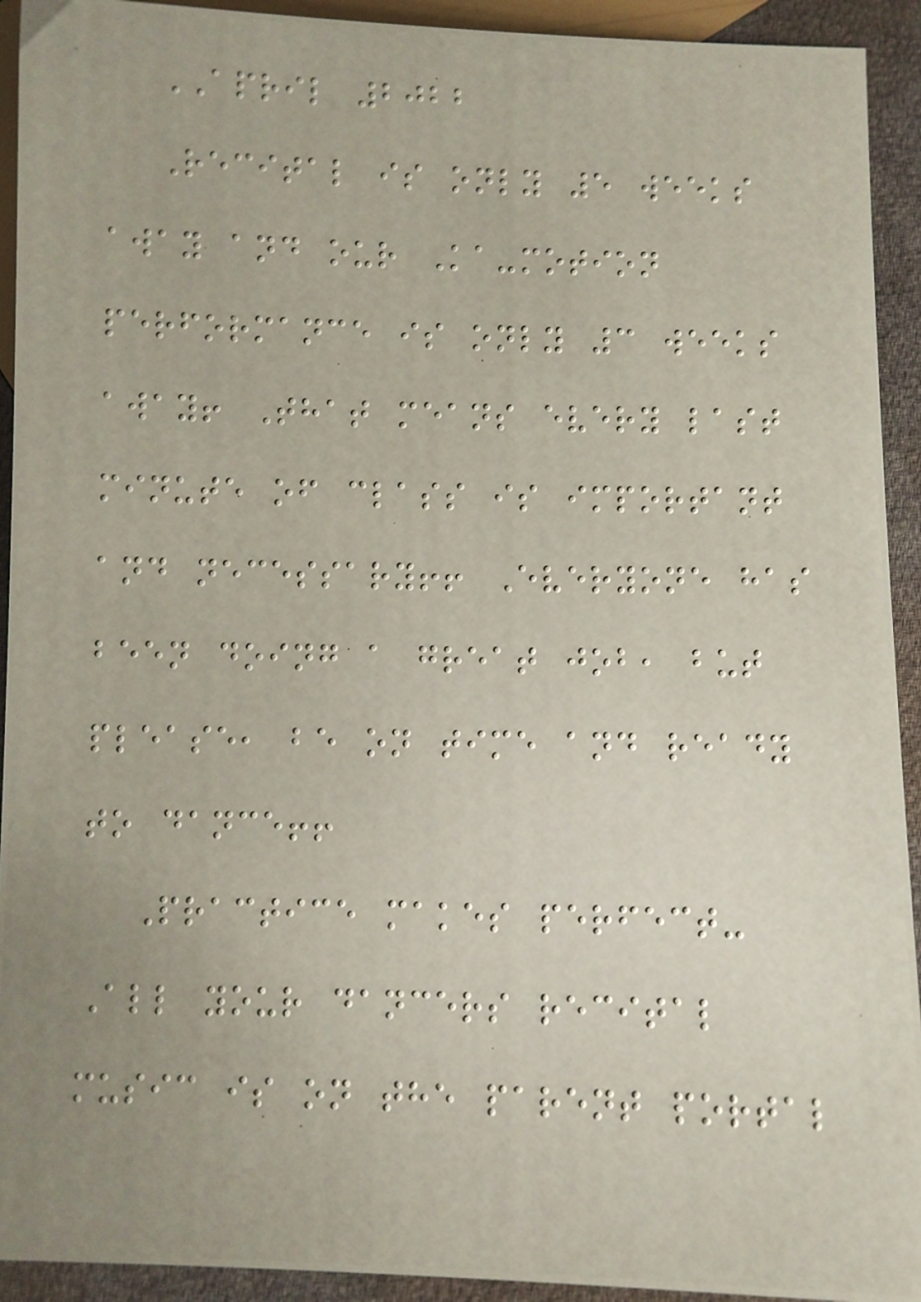APRIL 2022
Recital is only 5 weeks
away and our Ka-motion
performance is only 3 weeks
away! That means every last
minute of class is important
and necessary!! Everyone has
been doing a great job, but
please, be on time and ready
to dance!!
Practice makes perfect-
All your dancers recital
music is on the parent portal
